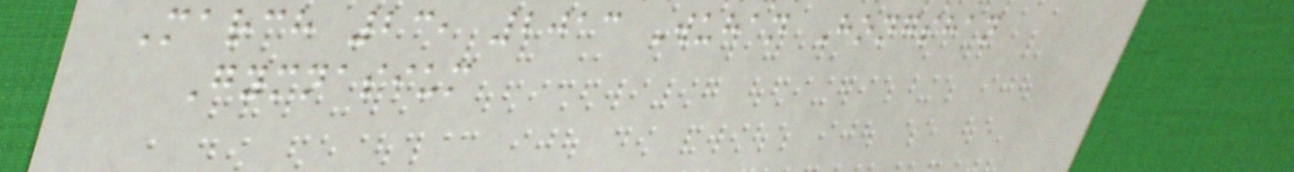March 23, 2013 Wuhan Hongshan
Gymnasium
